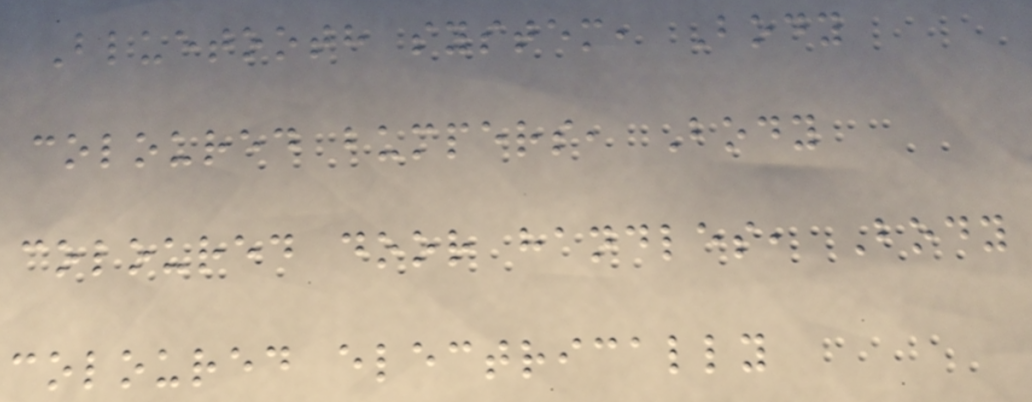Bluetooth system, Body
coloured bumpers, Body
coloured door handles, Body
coloured electrically
